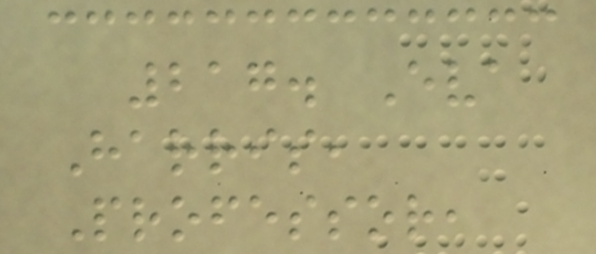217. Eva
Harris,
Professor,
